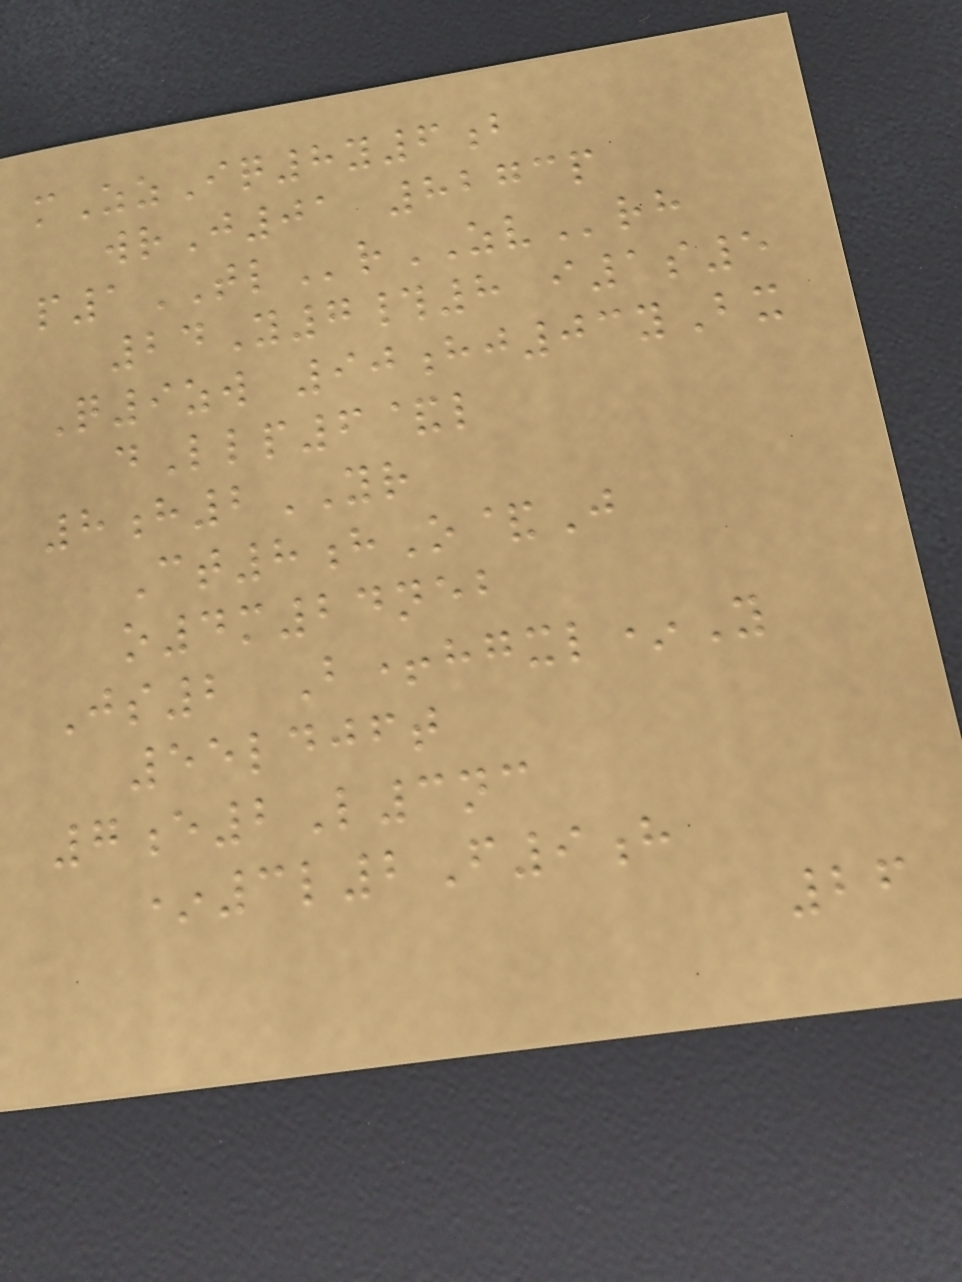mZzIq8y6b
wrJ01 8273p
p1TLrZVrh
24Y7#8 i1s5
Q9zw 90hj03yBx
dLlp6&l
8h2YR
Ct8hO&J
o4m24neb
Js2 B+hgxl*Y
55ldjft
7e2L3nc
*3l2F9h
26
